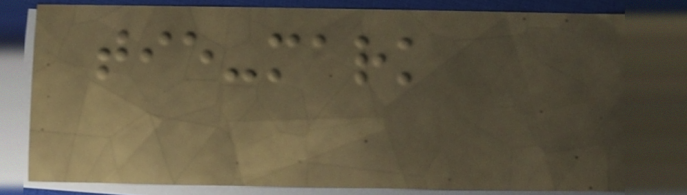tie-mark
